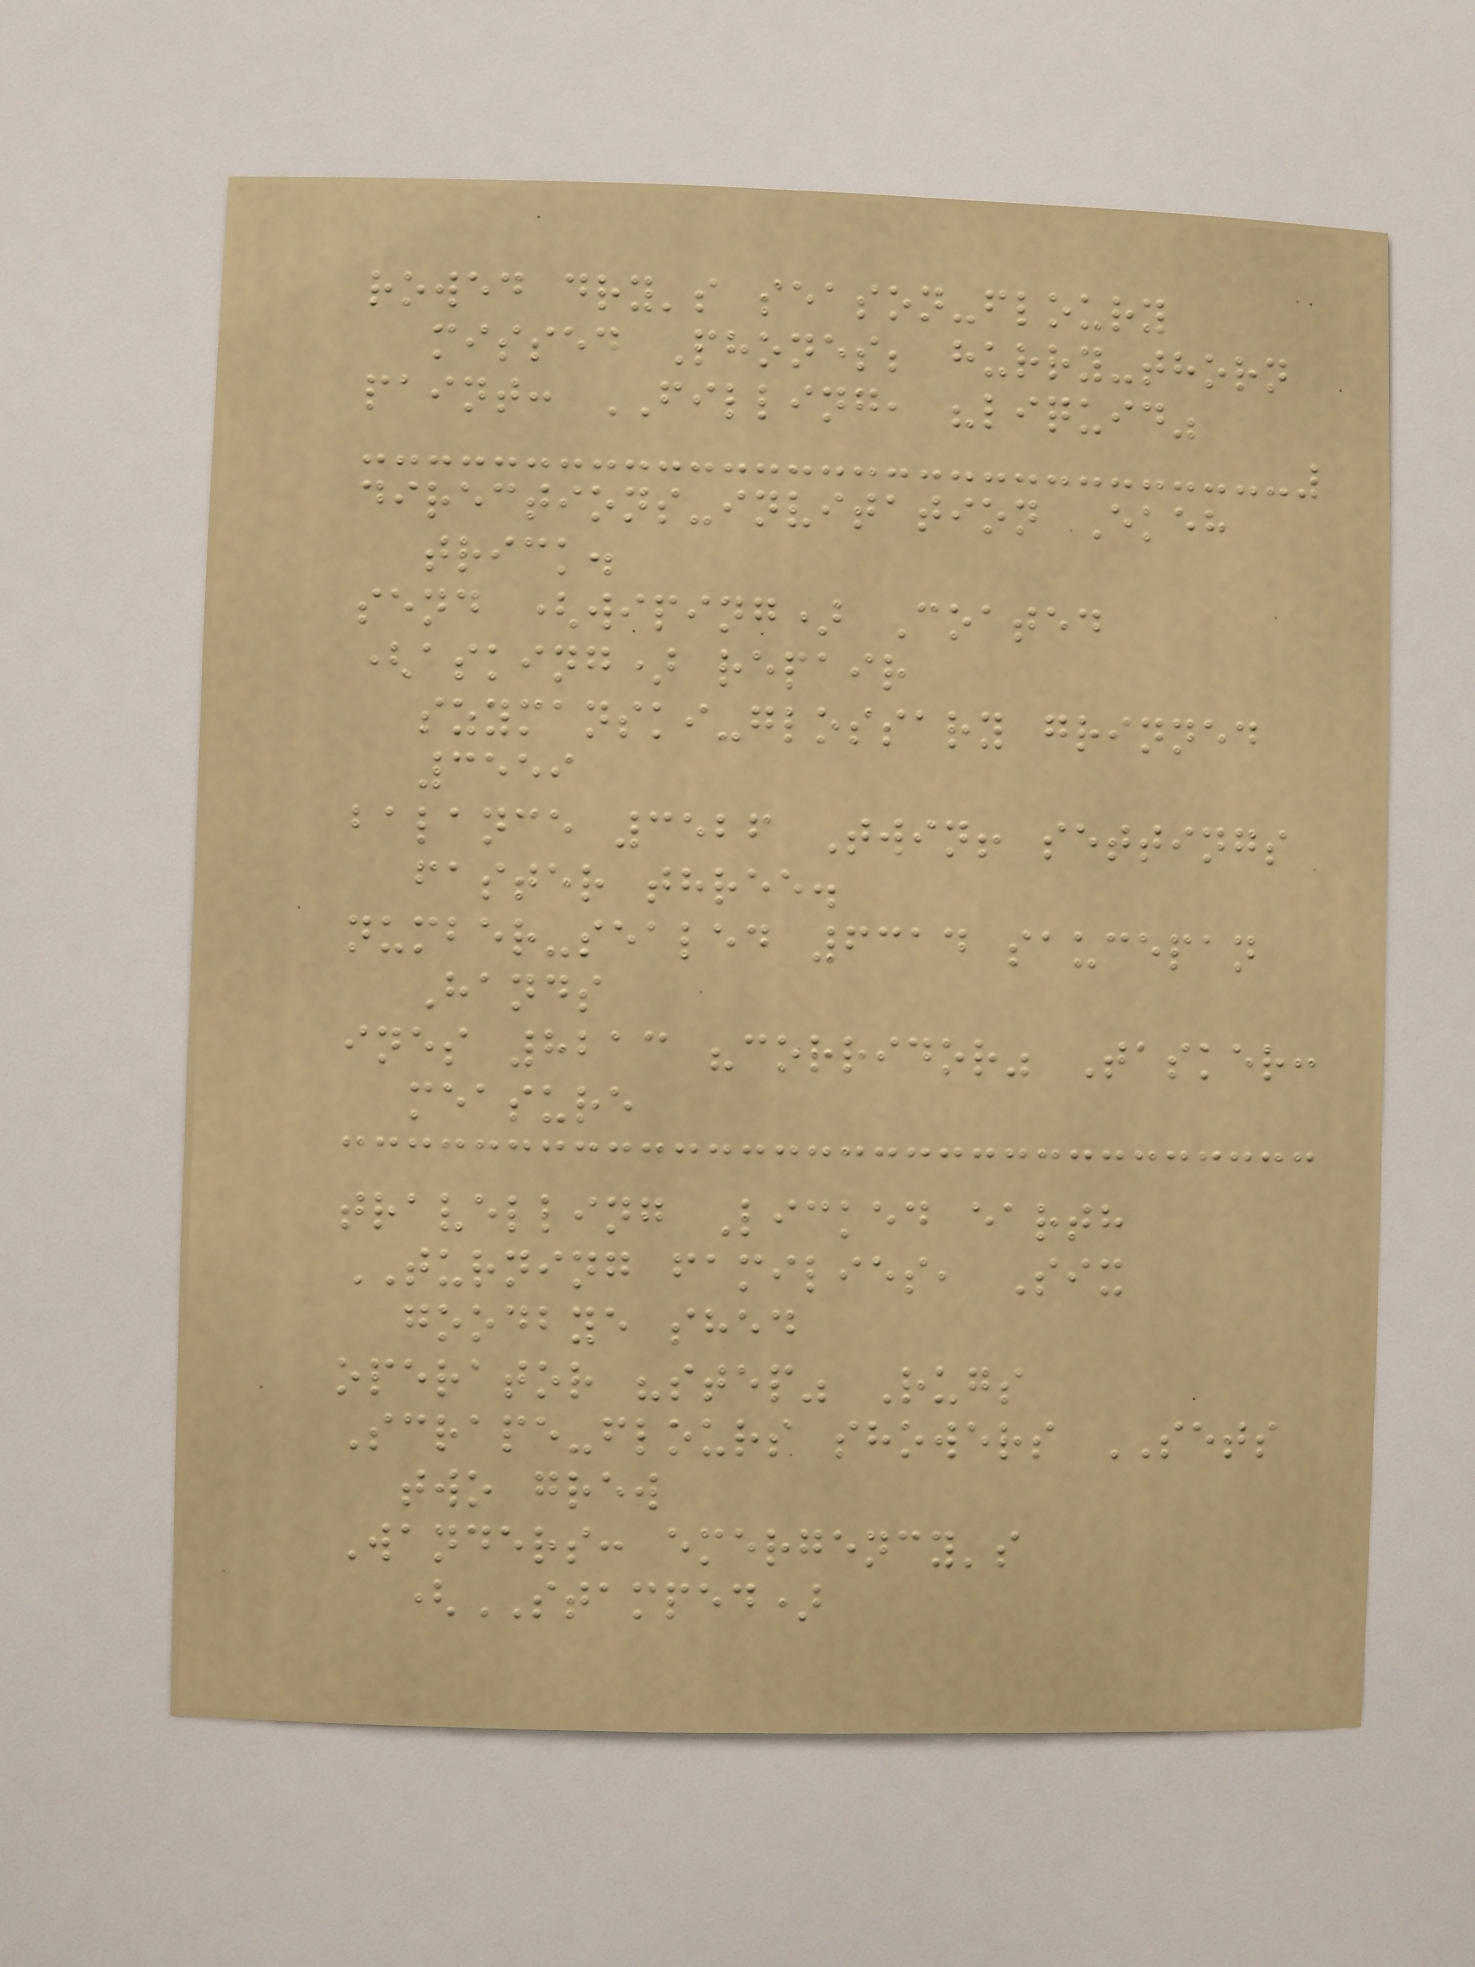rowed dry's season-floury
missed Phones; hurry-thorn
paint: FILLING, "liquid"
directions-invitation Ekeh
trick.
send (wiping) Coated
(asking) repair
szymanski-glossary grinned
3559
balance 3526 Twin! settings
faster three.
number-sealed 6314 saucepan
Hands
ines 8213 "corridor" Tasker:
measure
travelling Licked earth
TURNING families, Six
goodbye shed
operator "step" Rugs
Scrape-flours showers SETS
two grew
Wanders: emergency's
(STAMPED)
